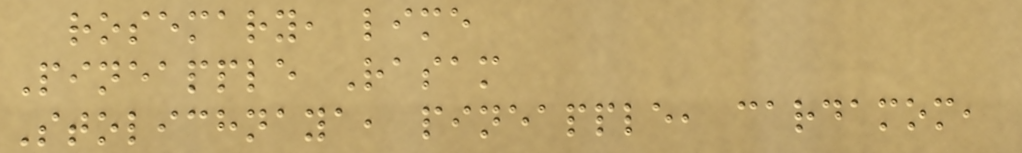rosemary, lime
Pineapple Rasam
Stolichnaya, pineapple, cardamom,
